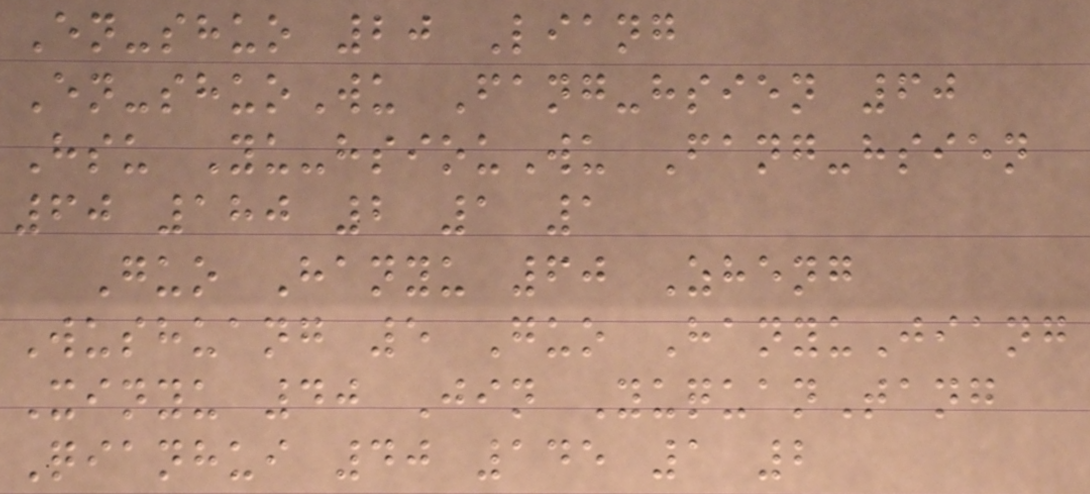En-shuo 20 Liang
En-shuoWu Fang-hsien 60
Hsu Yu-hsiouWu Fang-hsien
60 180 2 1 1
Guo Hanyu 60 Zheng
Wushuang 5 Guo HanyuJiang
Xinyu 40 Jin YuquanTang
Qianhui 40 145 1 2
